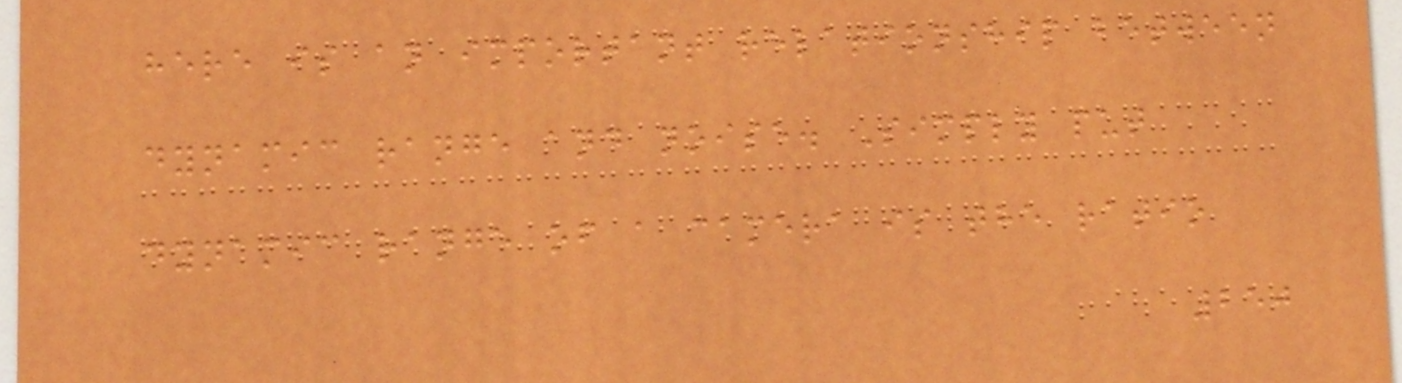here is an important relationship between
dynamic range and noise. Simply put
dynamic range of a camera is the ratio
250
